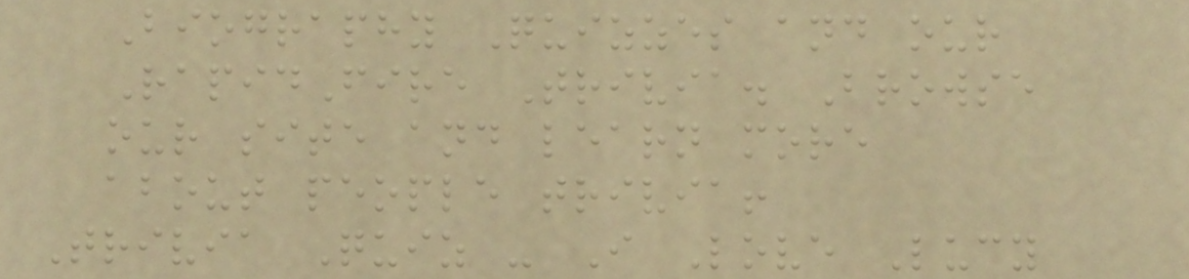Biography Quizzes and our
RapidFire Trivia. Browse
our site and learn more
about people trivia!
Trivia Quiz - I Love Lucy
